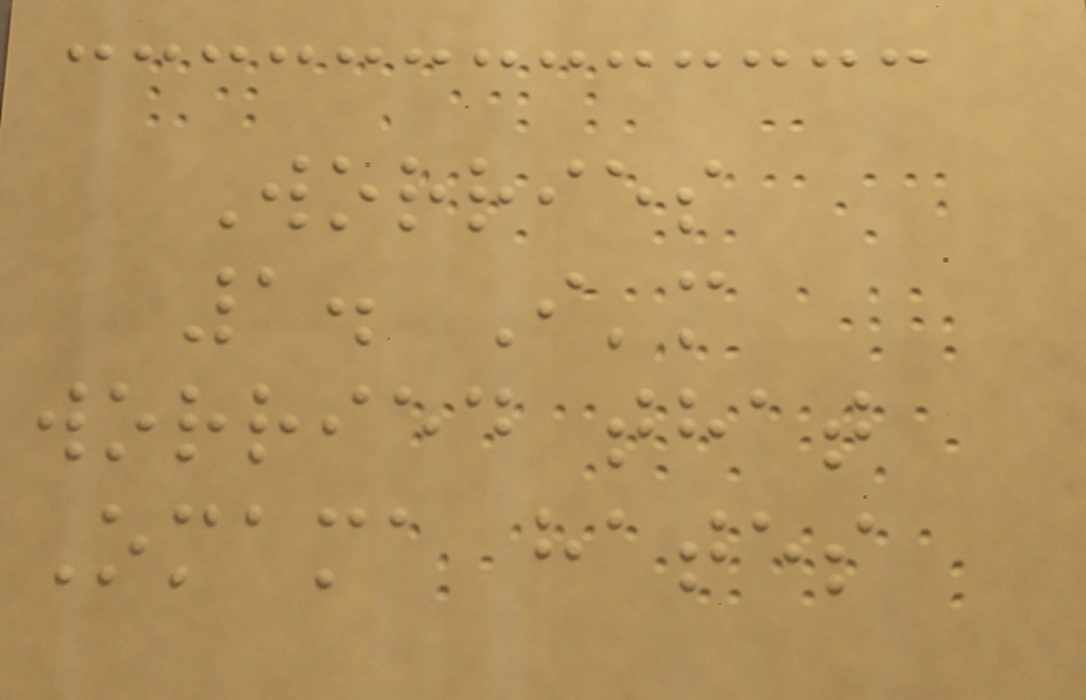Worries
1. I'm
worried that
Omama hates
